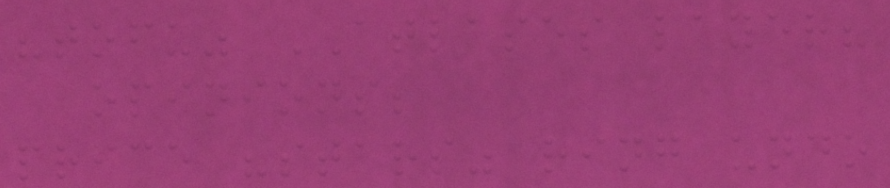"tofu" ATLASES layer?
opinions;
price "stars" ring undo
